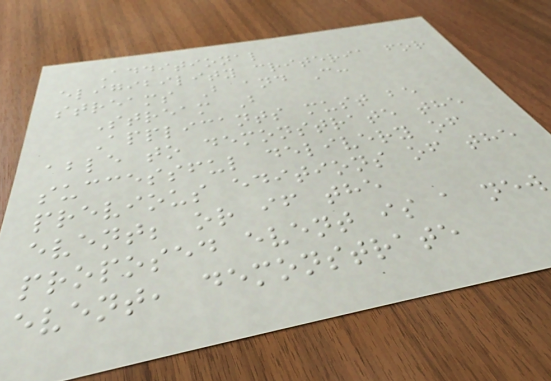Additional
eligibility criteria for
streams B and C:
Stream B
Applicants must be
able to demonstrate the
successful delivery of
previous editions of the
event; or if the
proposed event is a new
event, demonstrate
